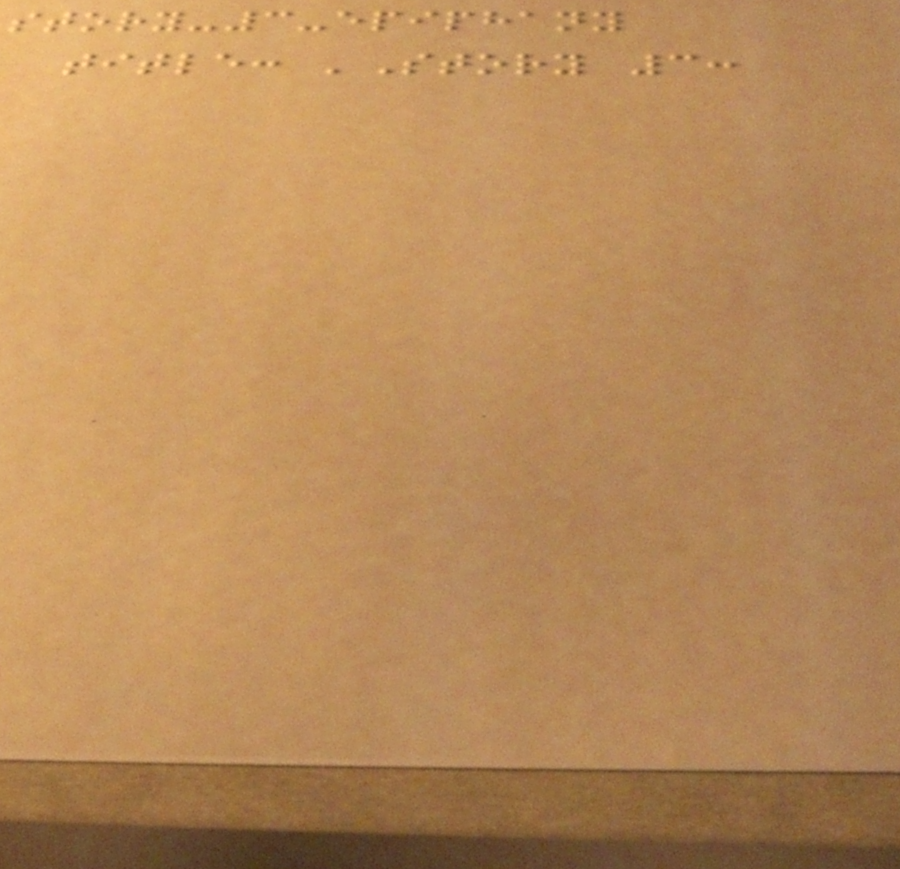story-3-epiphany
title: 'Story 3:
